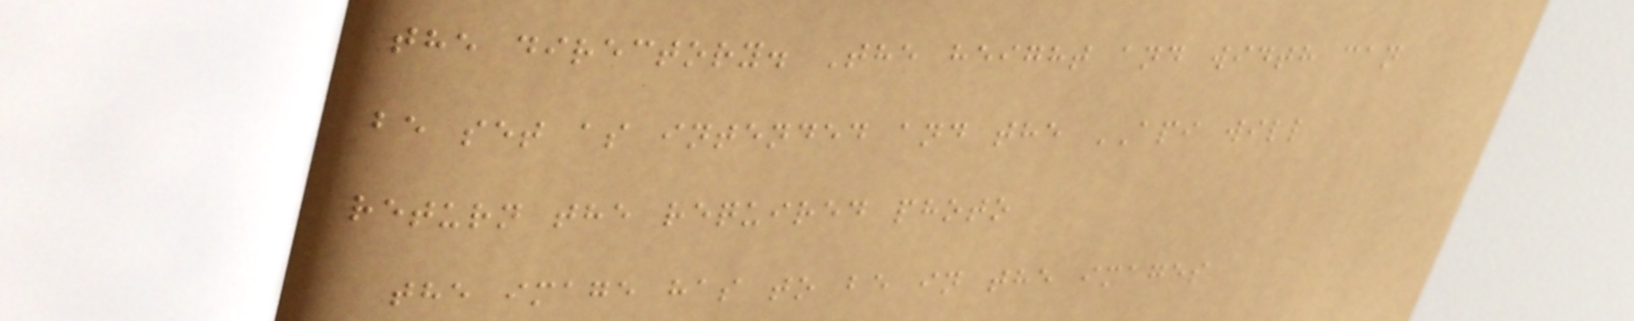the directory. The height and width can
be set as intended and the API will
return the required photo
the image has to be in the images
